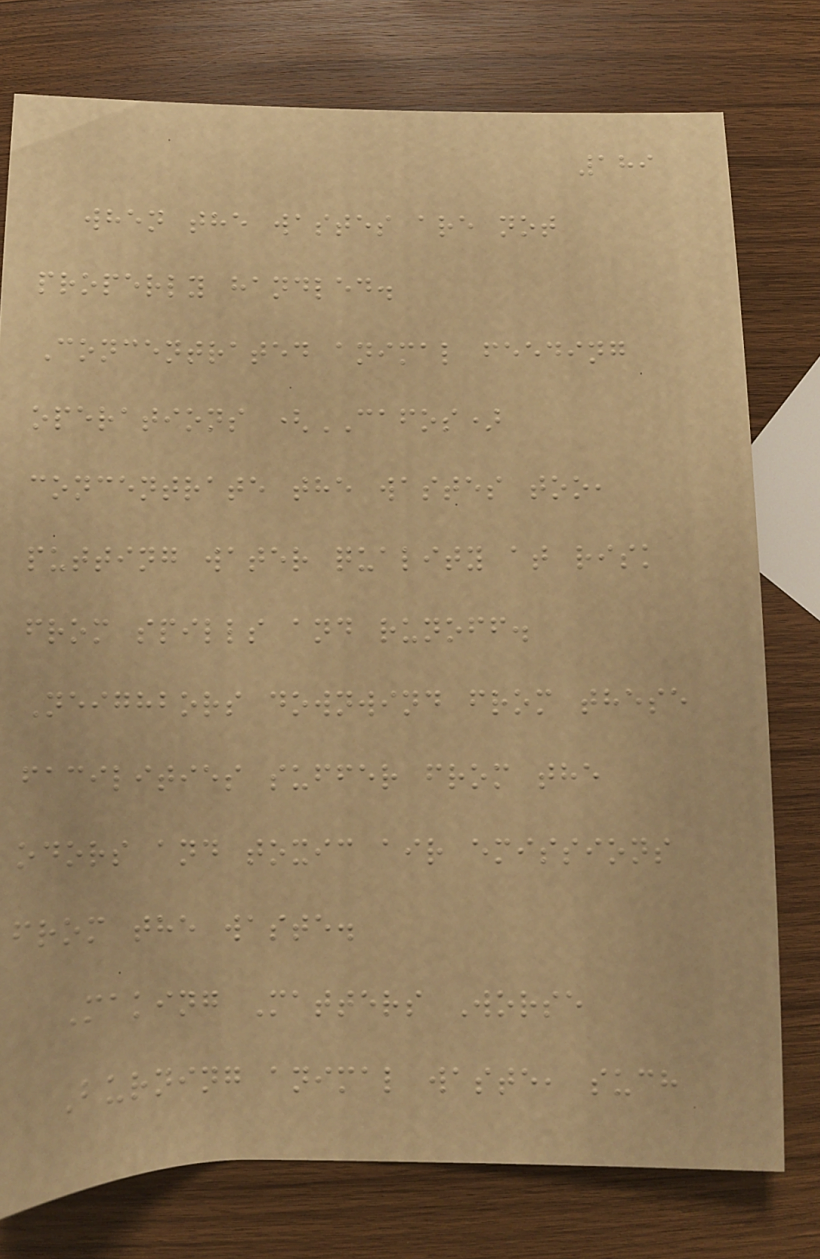189
when the wastes are not
properly handled.
Concentrated animal feeding
operations (CAFOS)
concentrate the wastes too,
putting water quality at risk
from spills and runoff.
Neighbors downwind from these
facilities suffer from the
odors and toxic air emissions
from the waste.
Making Matters Worse
Burning animal waste, such
